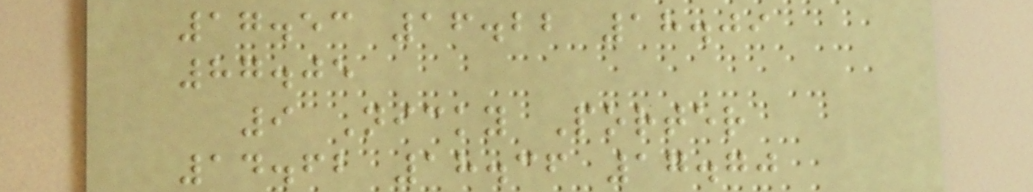17.53 16.22 18.09
87.05
9 Nicky Porter
14.62 18.36 17.70
